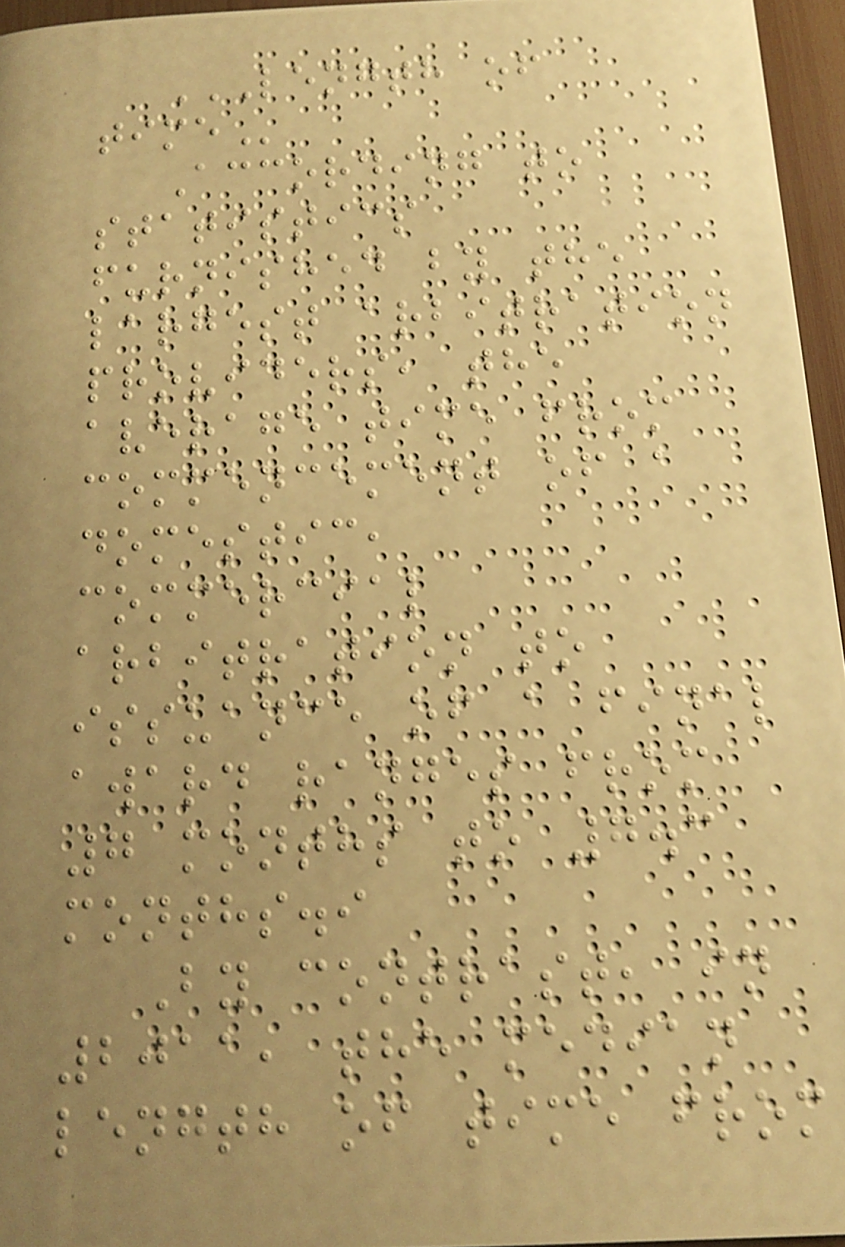LENGTH OF
TIME
According to
statistics
furnished by the
largest arbitration
providers, the
average time from
commencement of a
domestic,
commercial
arbitration to
issuance of a final
award ranges from
7 months to 7.3
months.i
By contrast, in
2011, the median
length of time from
